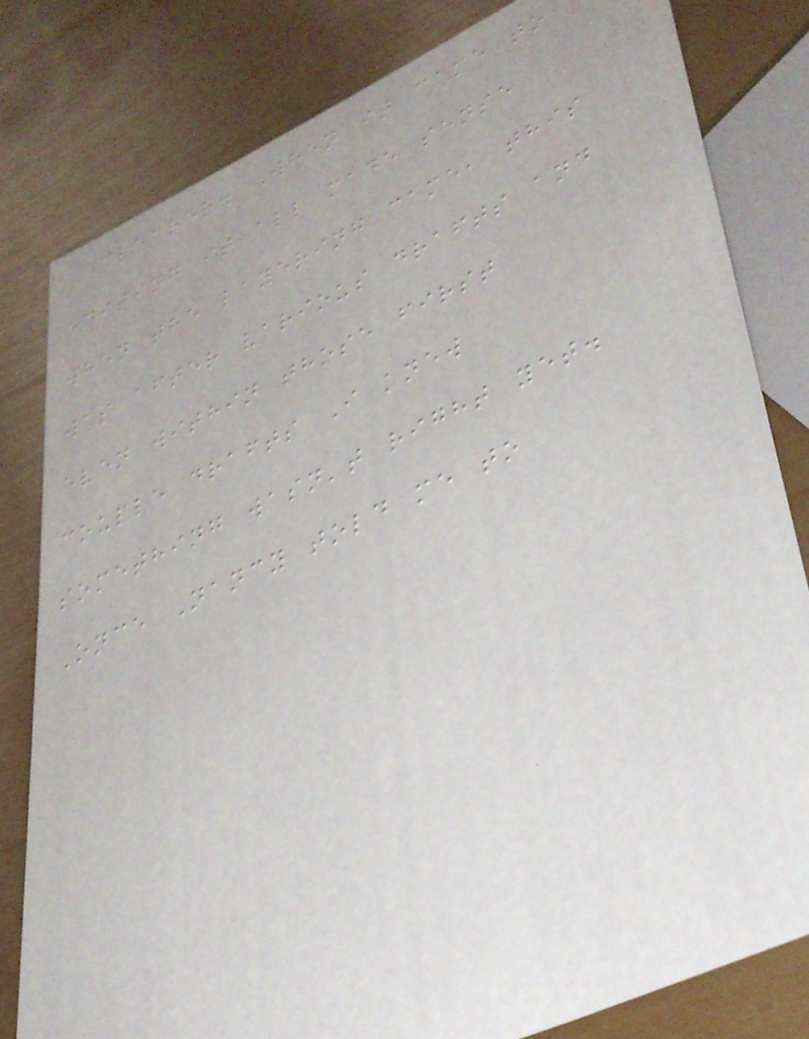clearer. When it came to
editing it all made sense
when the layering came, this
was after various drafts and
even within those first
couple drafts I knew
something wasn't right yet.
Once Nancy told me to
